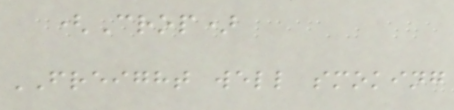(Crop)
FREIGHT well smoking
